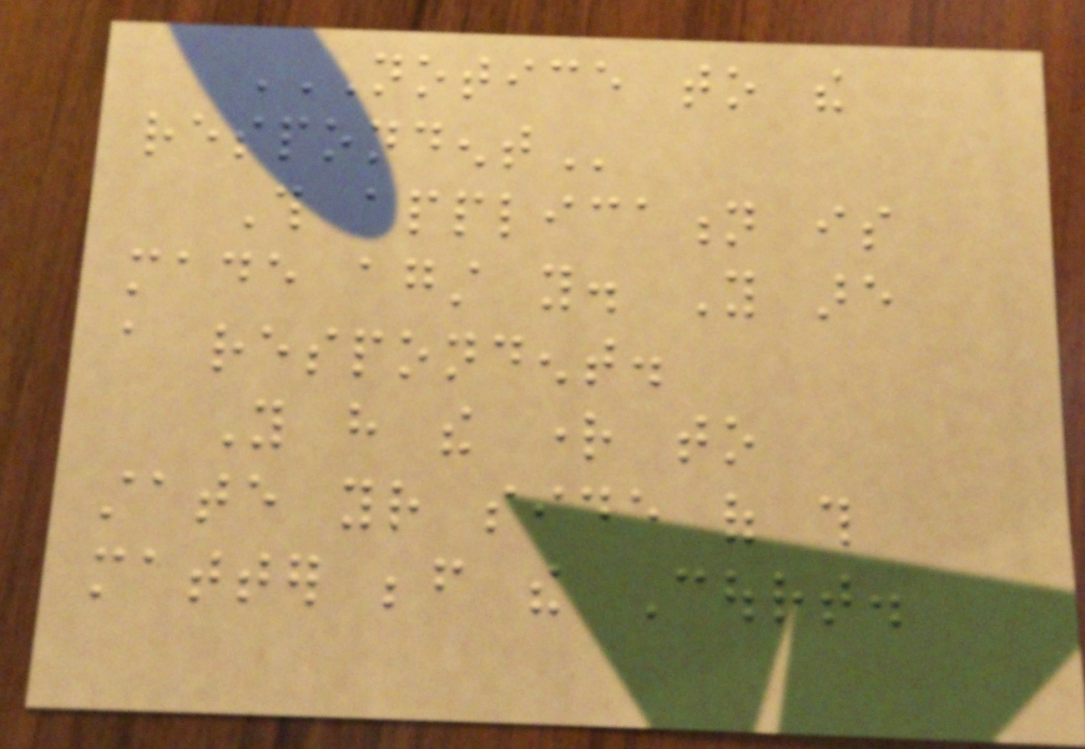NOTICE TO THE
RESPONDENT
This application is
made against you. You are
a respondent.
You have the right to
state your side of this
matter before the Court.
